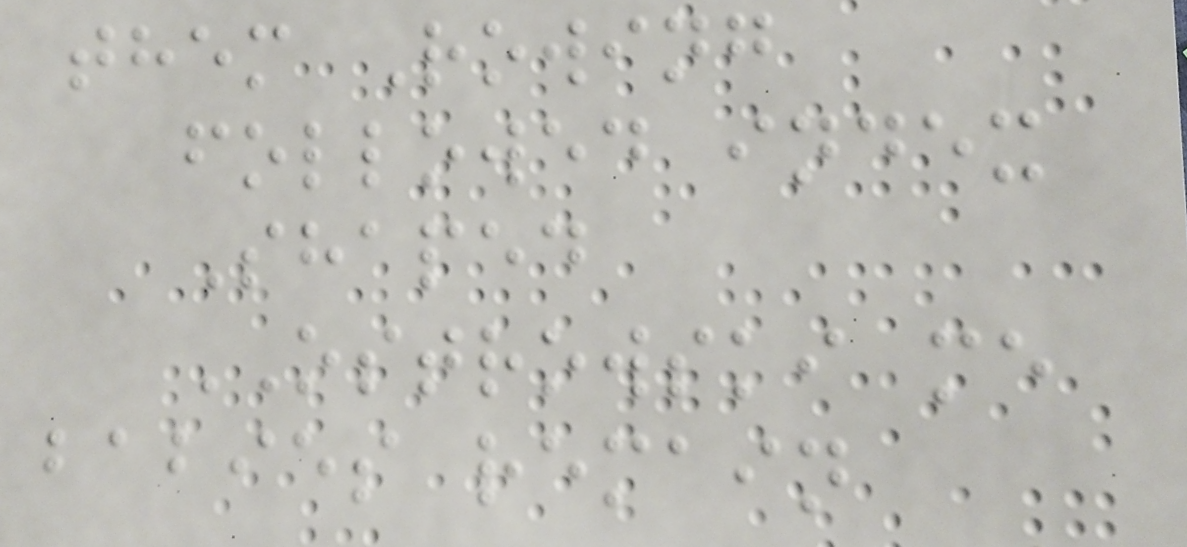them Rowing
followed index
Shaped
OSTROWSKI me
babies remain
